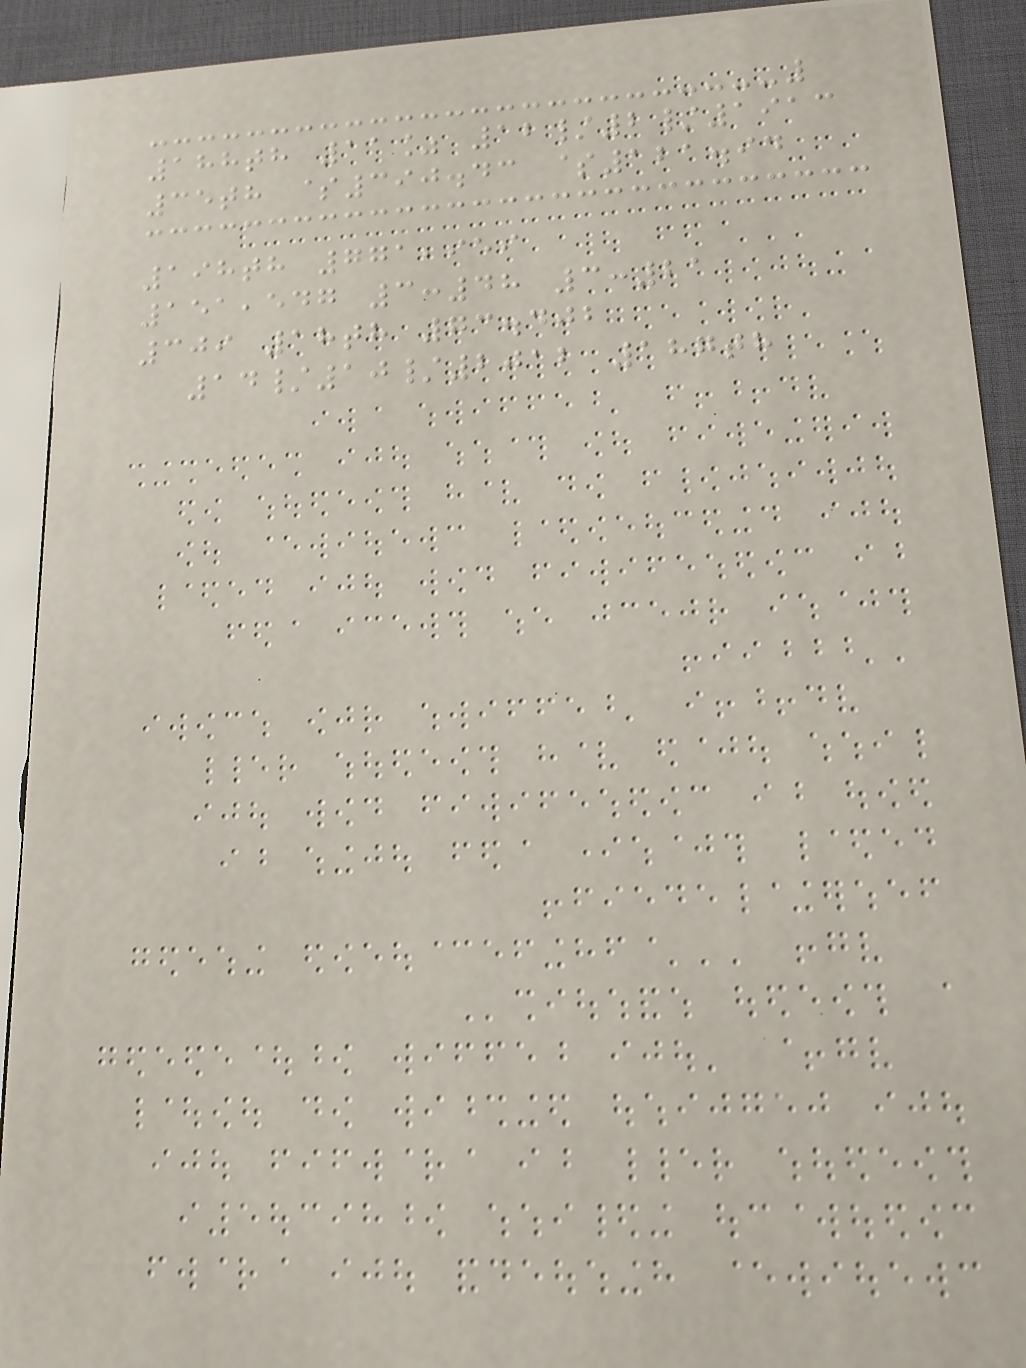188th 11% 12/2/1913
35th $390.43 $121.94
198th 771,959
151,547 3:48 3:21
309 18th 73.402
14/10/2012 187th
